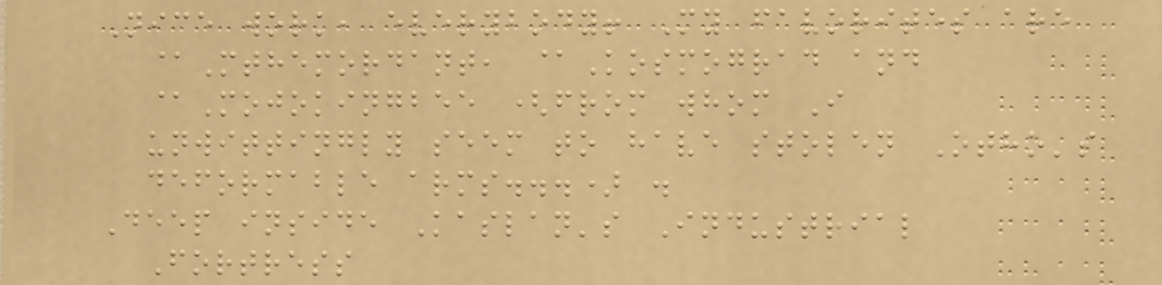Nice work, everybody! My favorites are
@Mthemordant, @Kosmograd and
@Mojokingbee (from whom I
unwittingly seem to have stolen Otho's
deformable arms...) .
Deep inside Kaslan's Industrial
Fortress
